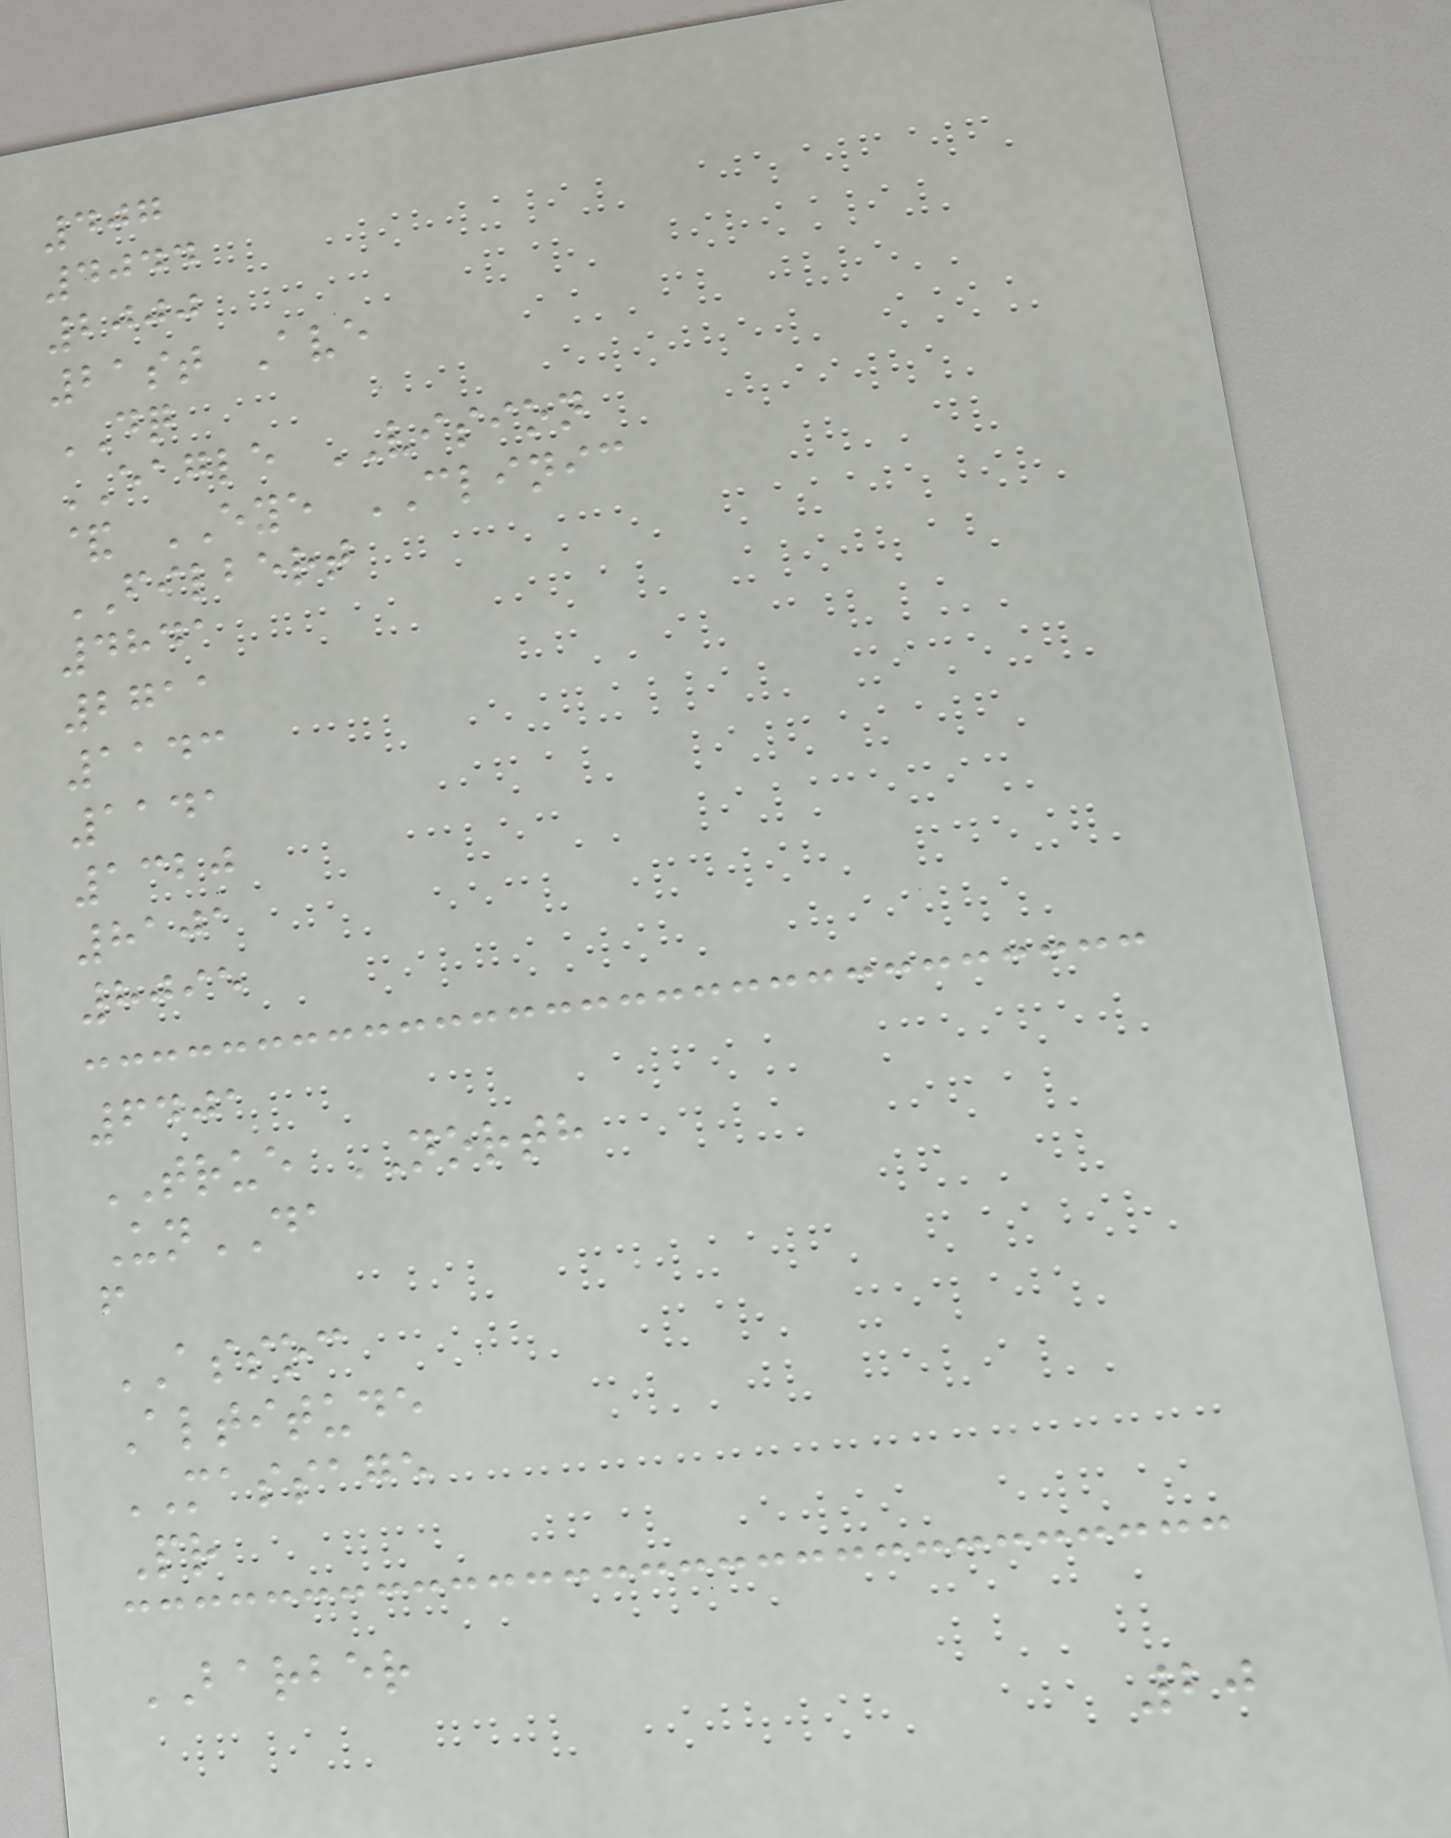407
4044
2000
21st Ave
DQ
EAGLE VISION
& EYE CLINIC
FILBERT
4841
2711
1143
1141
1320
8101
8095
6401
TRUE NORTH
UnDA
f
ASSOC
Altitude
MASSAGE
Pr
BARBER
20
